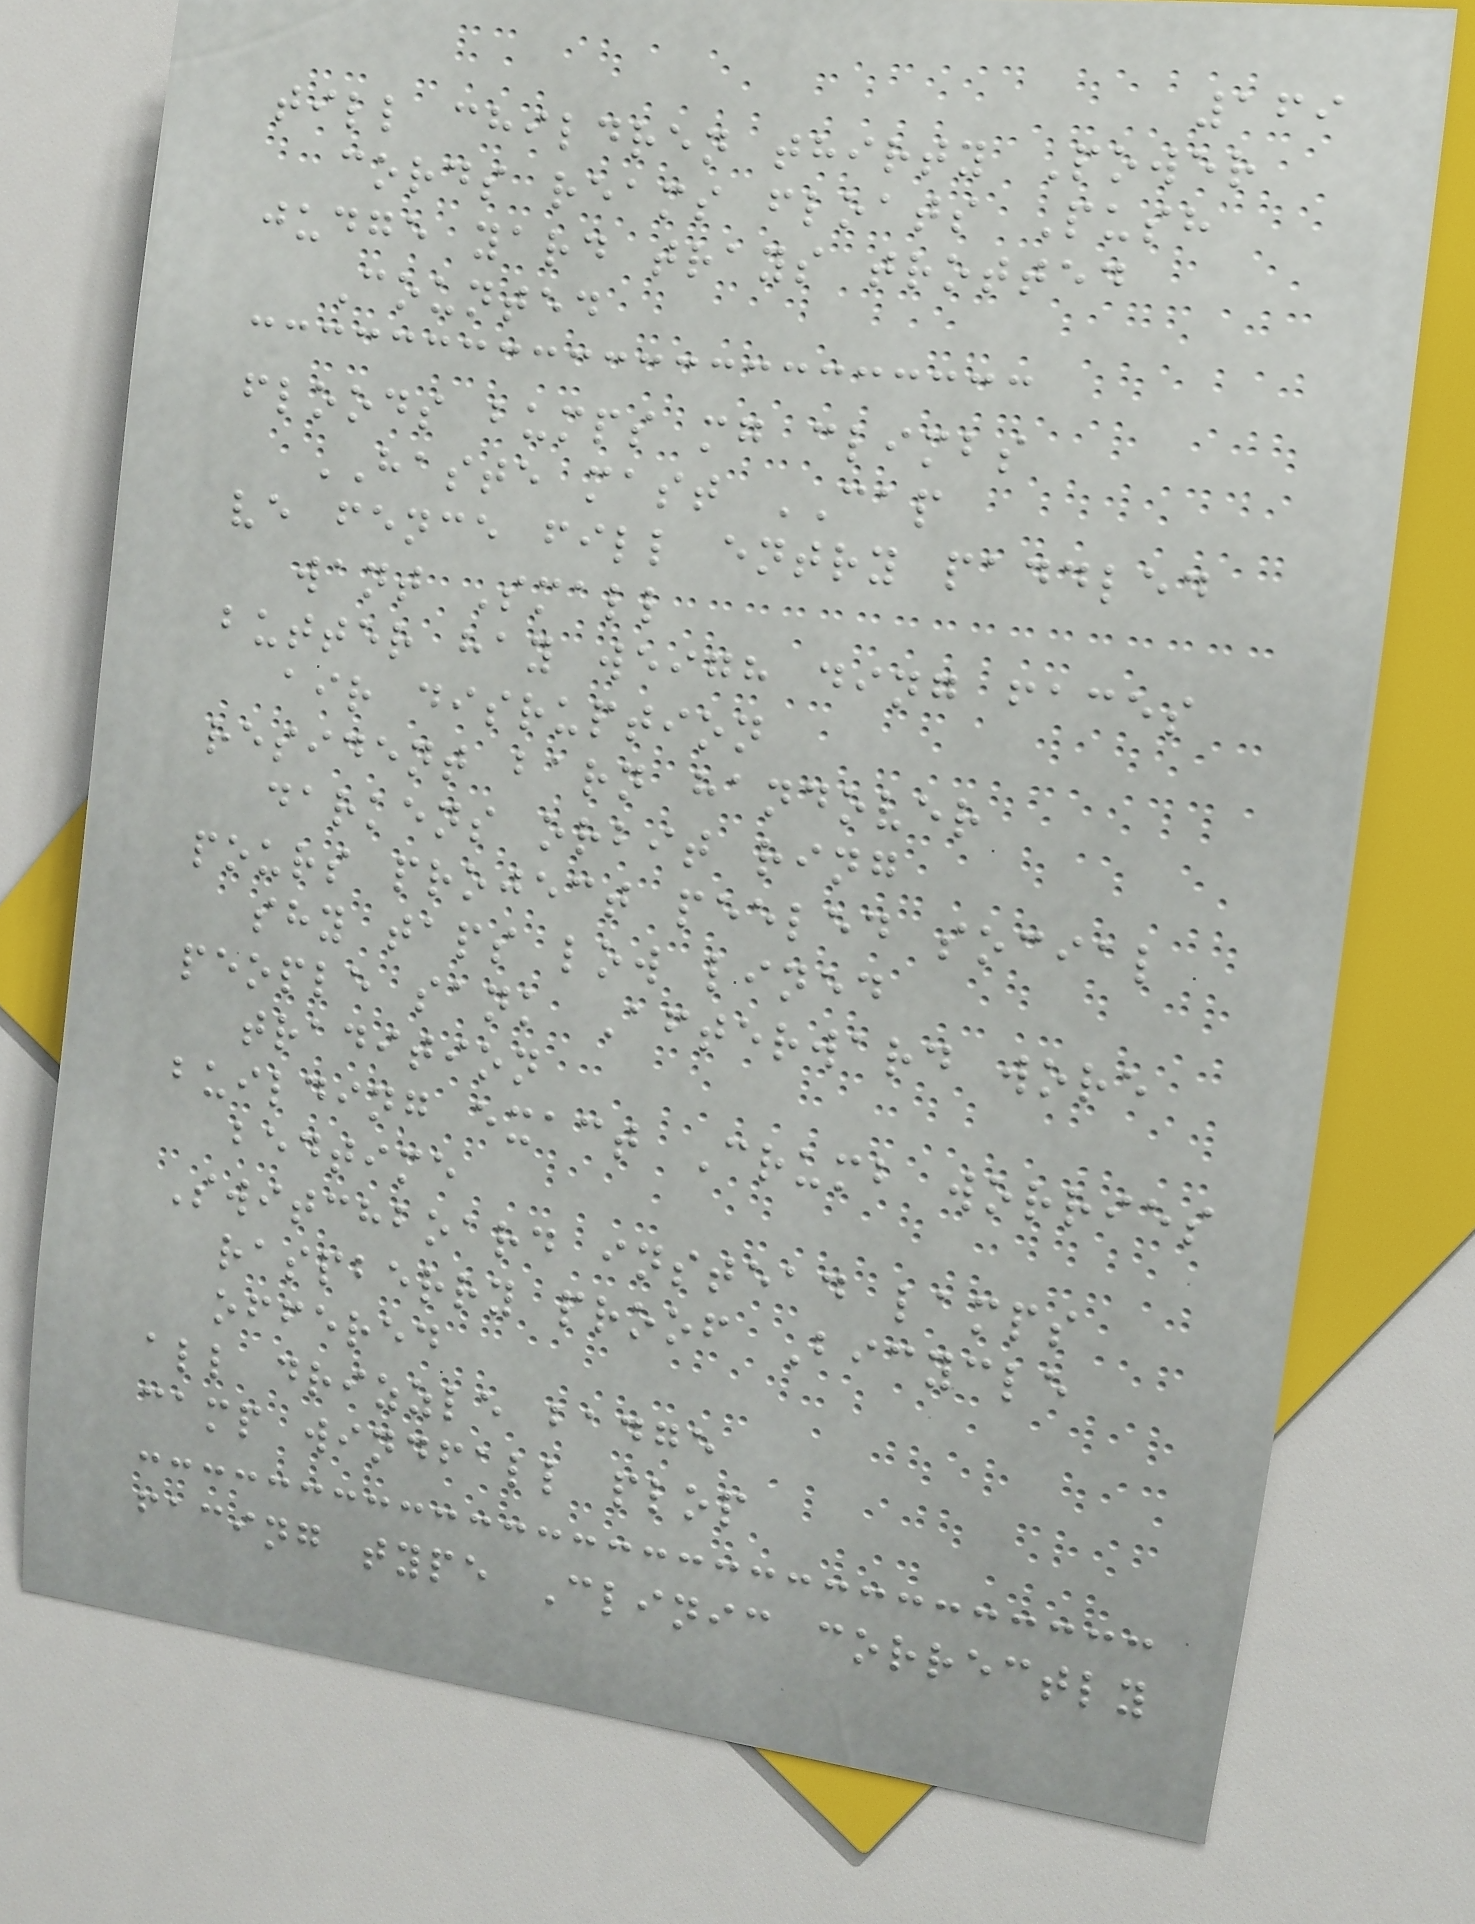169
till children thirty Power
cords reams floats Push
judge yard trays trotted
Counted
floods bumps mg climbs
HASTE mast CAP
ve fence fill entry paddled
want Small
butter hay weigh ding faces
air disruption
resident barn handover
darkens orbit ring
pours project peeled social
shy taps low lined
people sank Afterward wore
tradition
building exact Crumb worries
bedtime
Switchboard instead lamps
raspberry proof Bicycle
offered
all drizzle badge
camp windfall plop
facing type Clinic correctly
